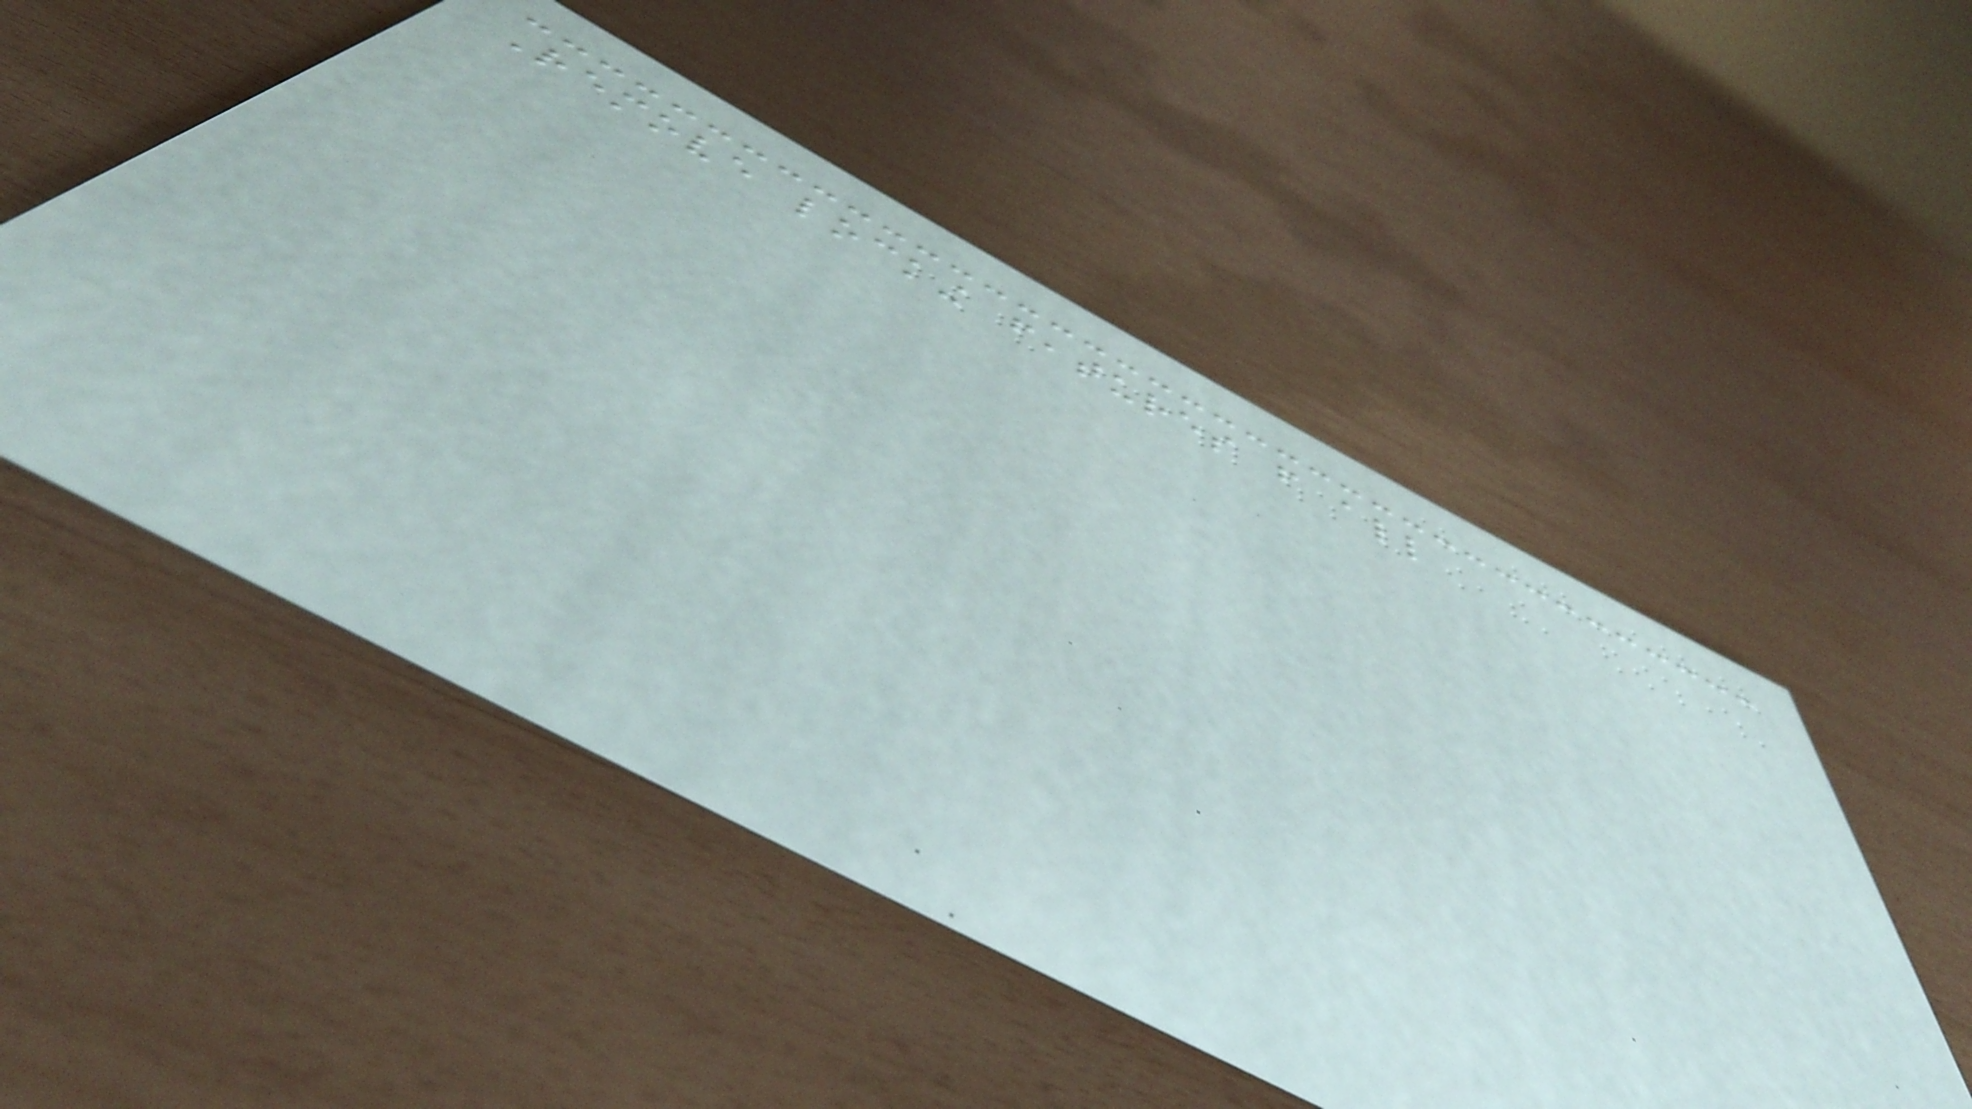Remove locking features from all
